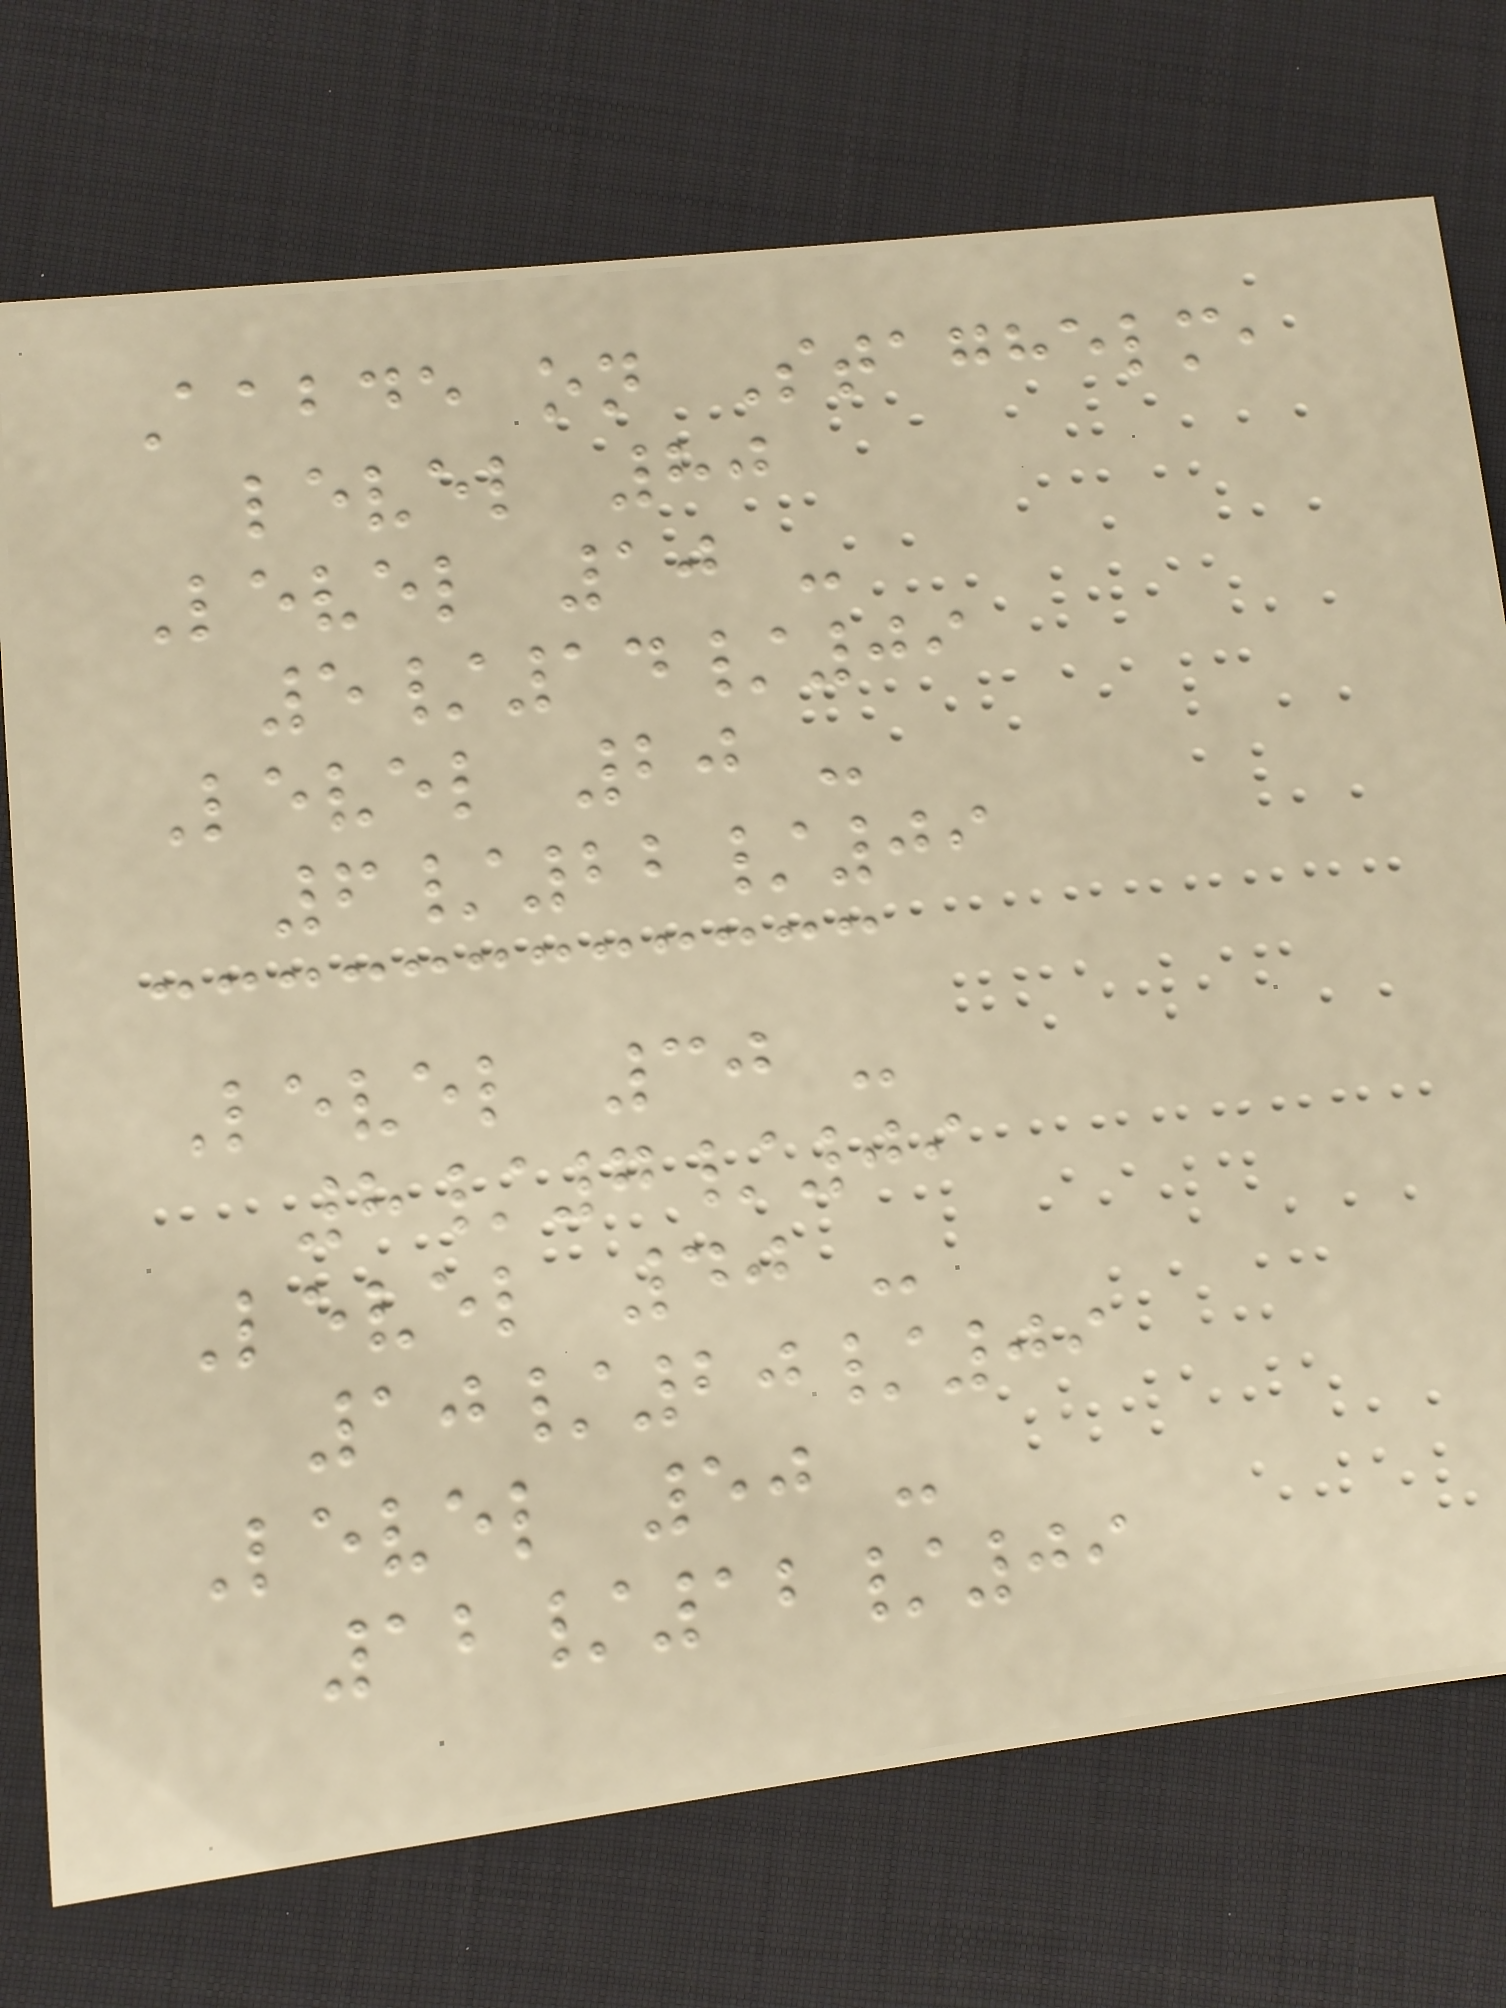Aabde on Staghelm,
level 80
Level 10 -
5/14/09
Level 20 -
6/22/09
Level 30 -
8/7/09
Level 40 -
10/20/09
Level 50 -
12/12/09
